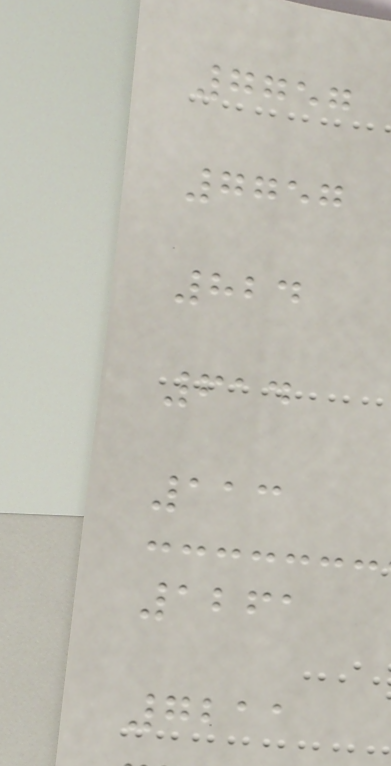7757
7757
824
614
113
1261
7211
